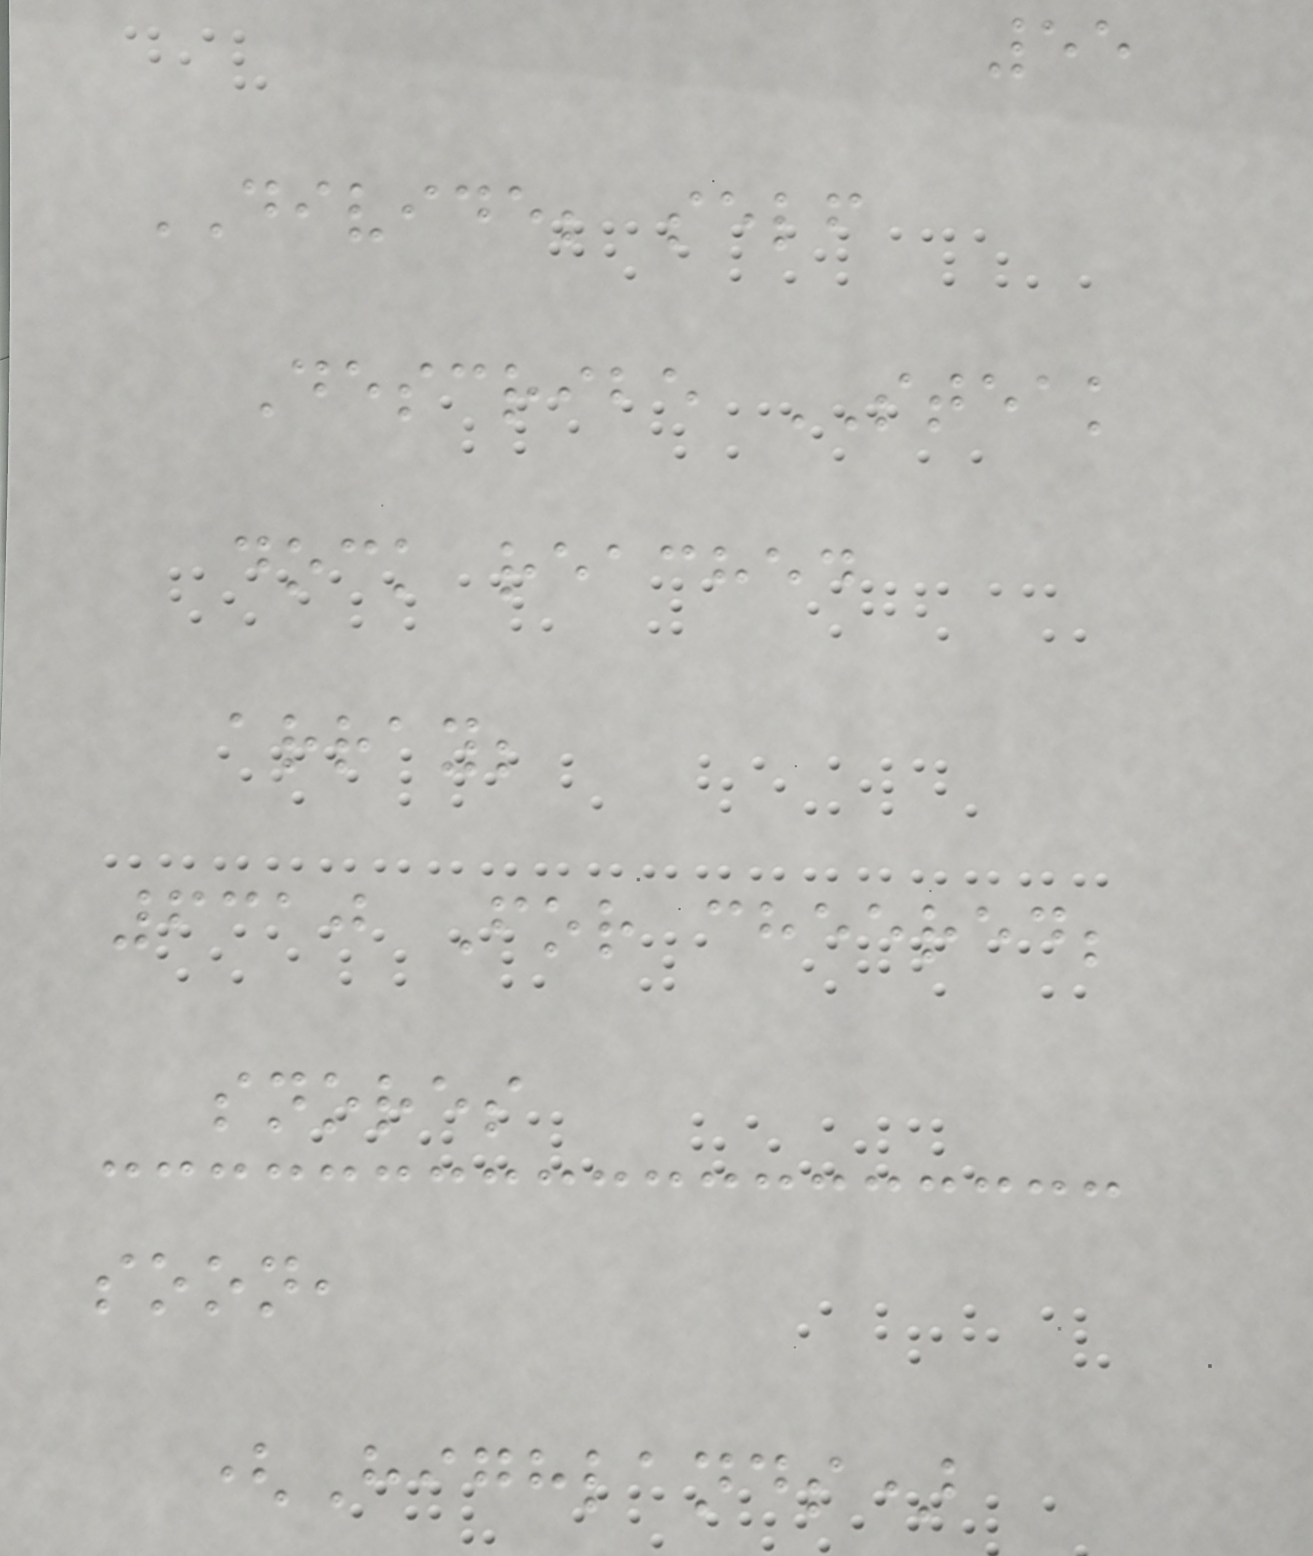55
DIVIDE; self
Describe STEAK
dock reached
array;
6310 For cheered;
snores
soon,
(Highlands)
